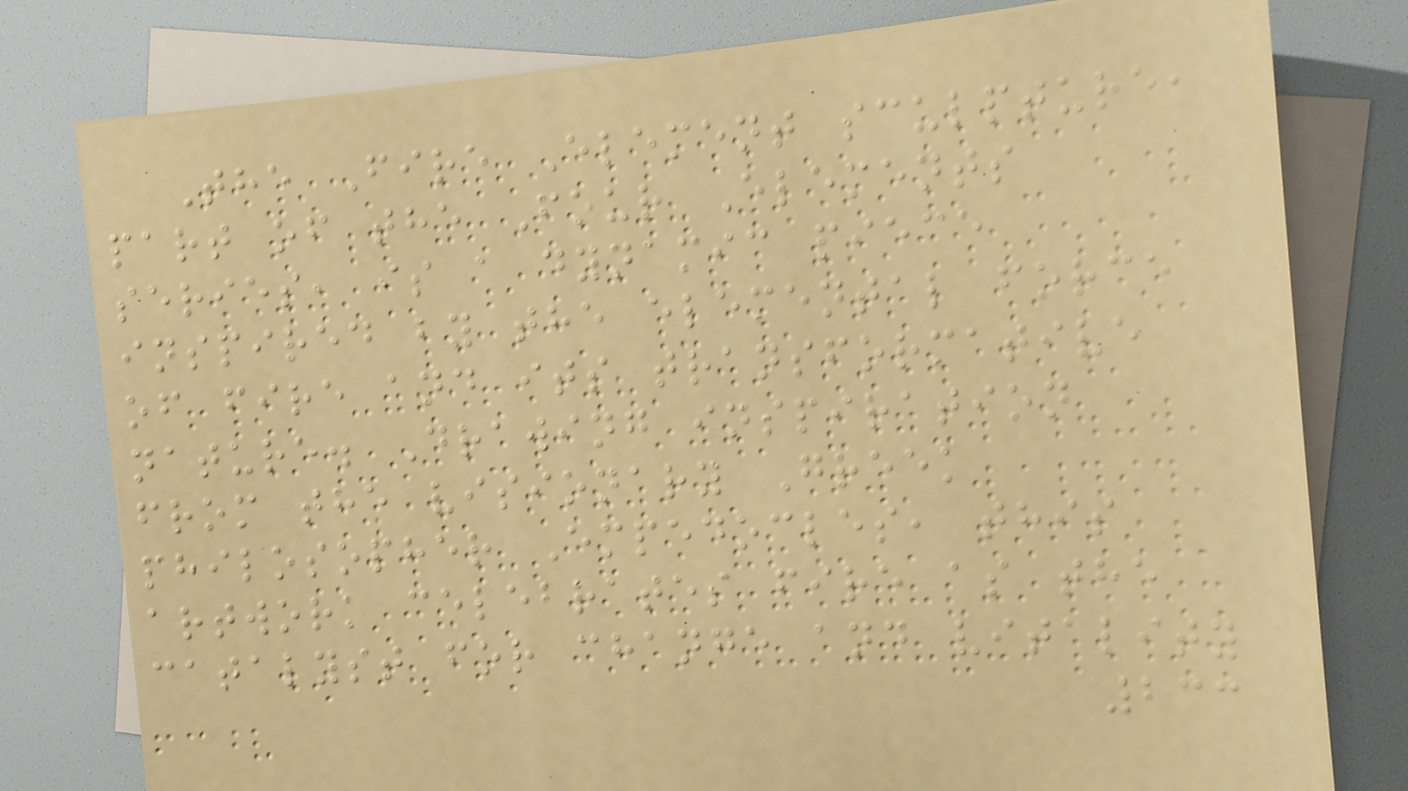The Fire Element sculpture,
part of the Four Elements
series, is a dynamic piece
inspired by the elemental force
of fire and its transformative
nature. Drawing inspiration
from the visionary Greek
philosopher Empedocles, this
artwork celebrates fire as the
catalyst for change and vitality
233
